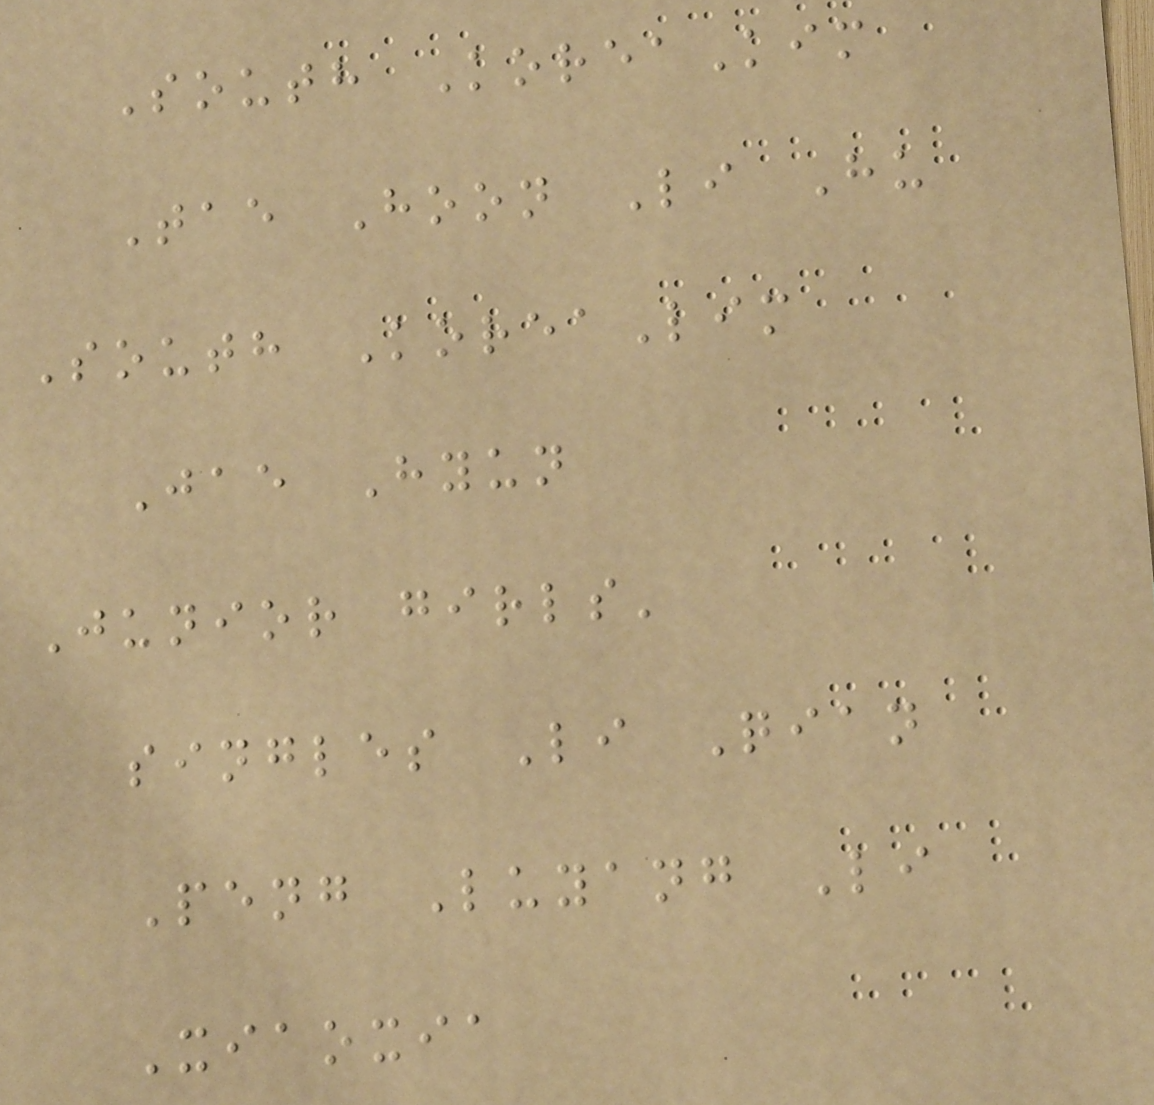South KoreaKim
Tae Hoon Li Hu
South KoreaLim
Jae Hyun
Junior girls'
singles Li Qian
Peng Luyang Li
Xiaoxia
